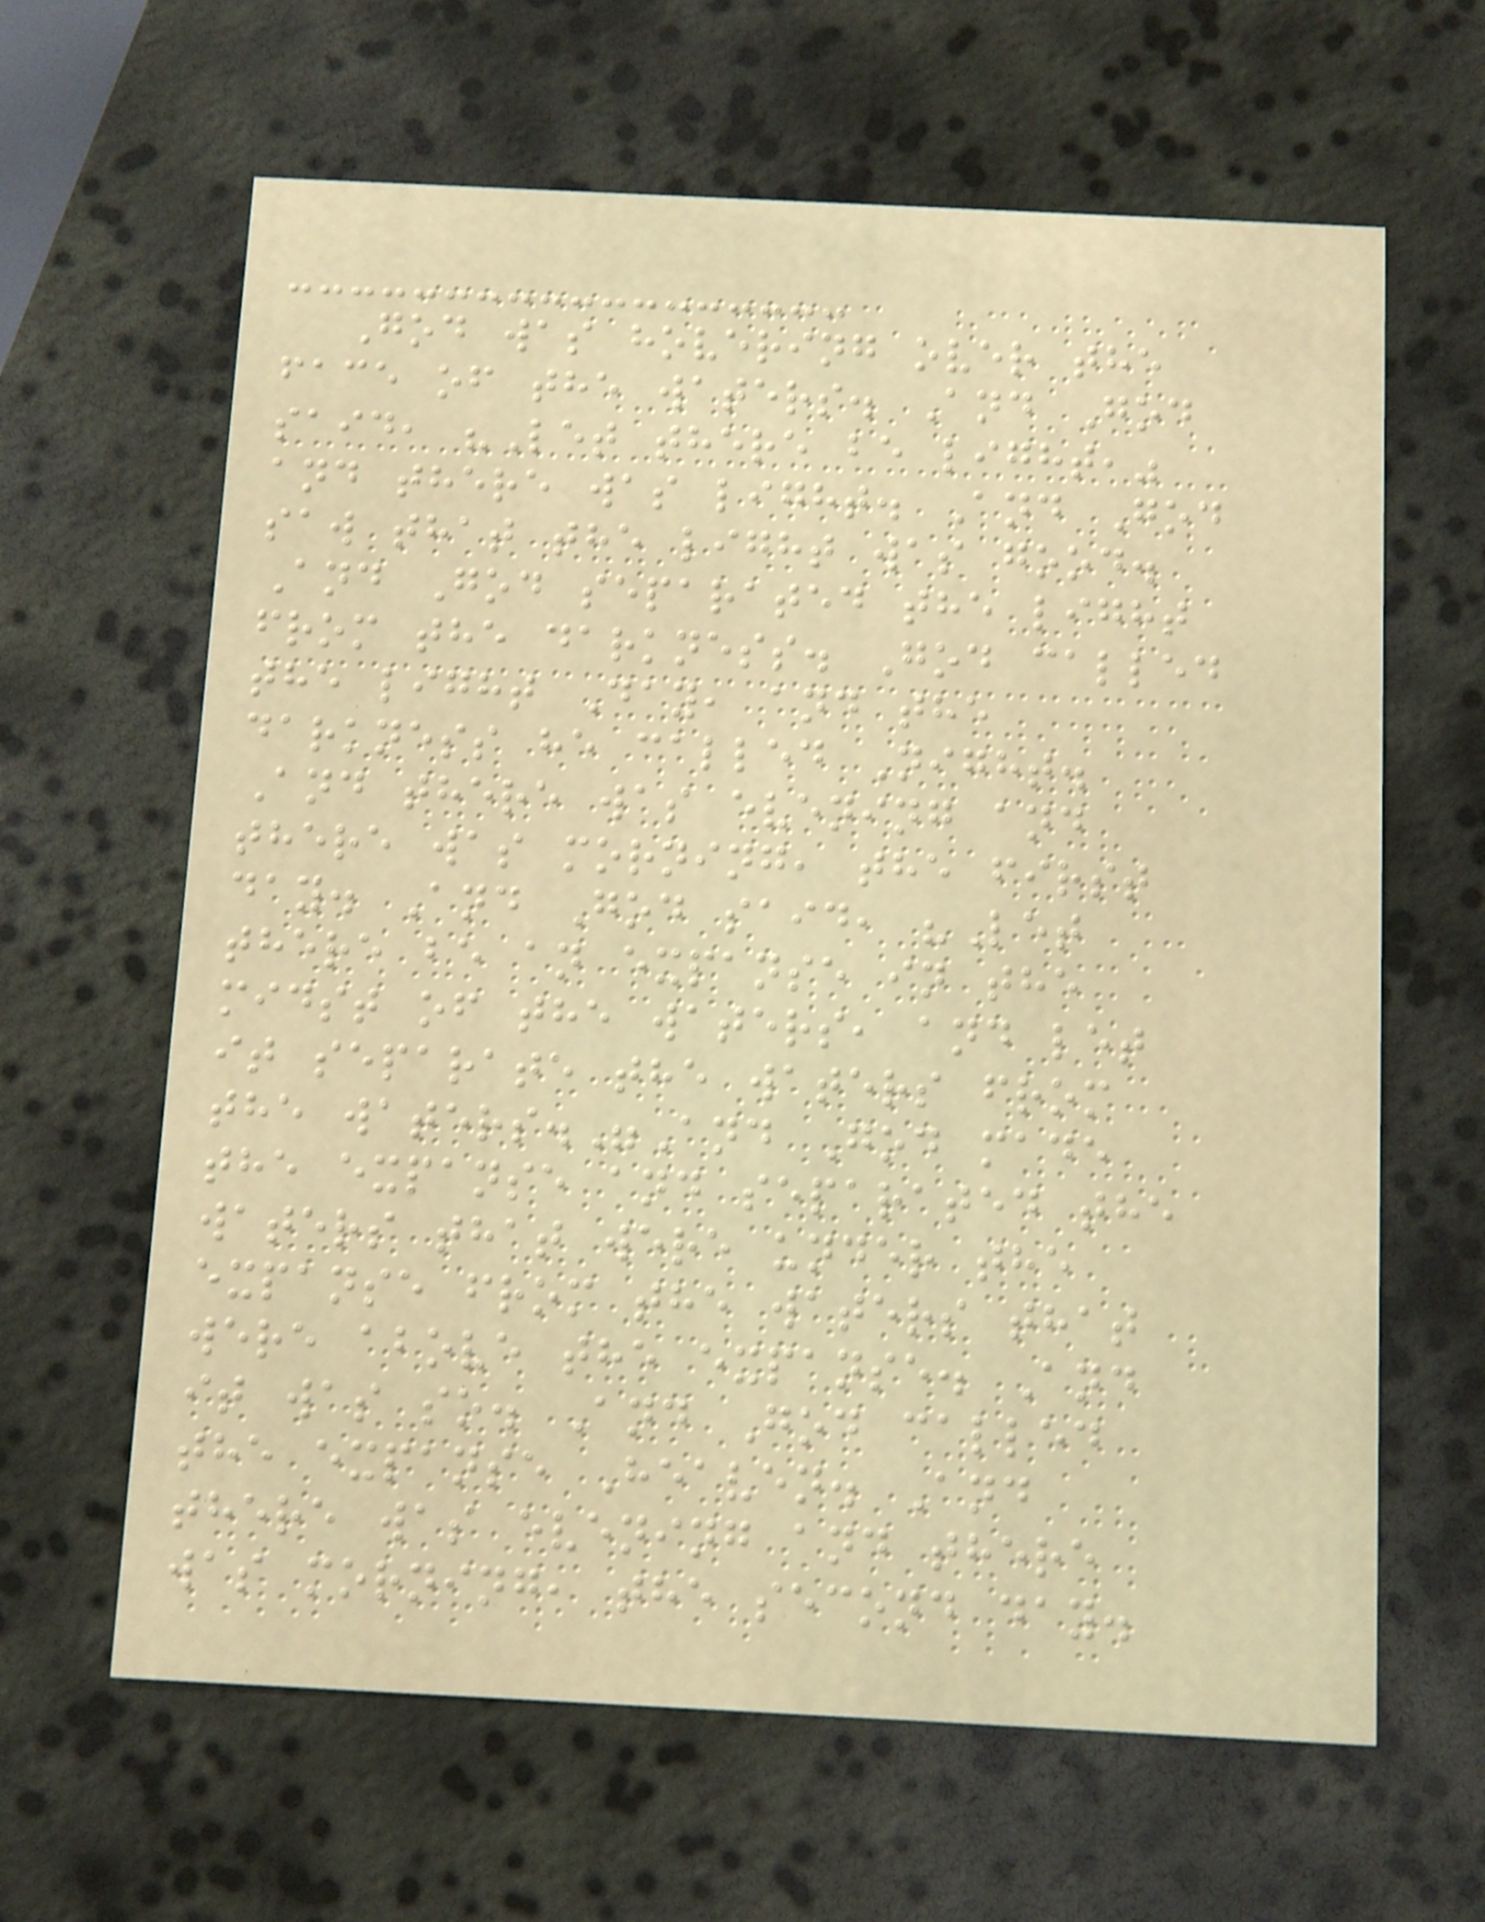God was hovering over the
face of the waters. And God
said, "Let there be light,"
and there was light. And God
saw that the light was good.
And God separated the light
from the darkness. God called
the light Day, and the
darkness he called Night.
And there was evening and
there was morning, the first
day. And God said, "Let
there be an expanse in the
midst of the waters, and let
it separate the waters from
the waters."And God made
the expanse and separated the
waters that were under the
expanse from the waters that
were above the expanse. And
it was so. And God called
the expanse Heaven. And
there was evening and there
was morning, the second day.
